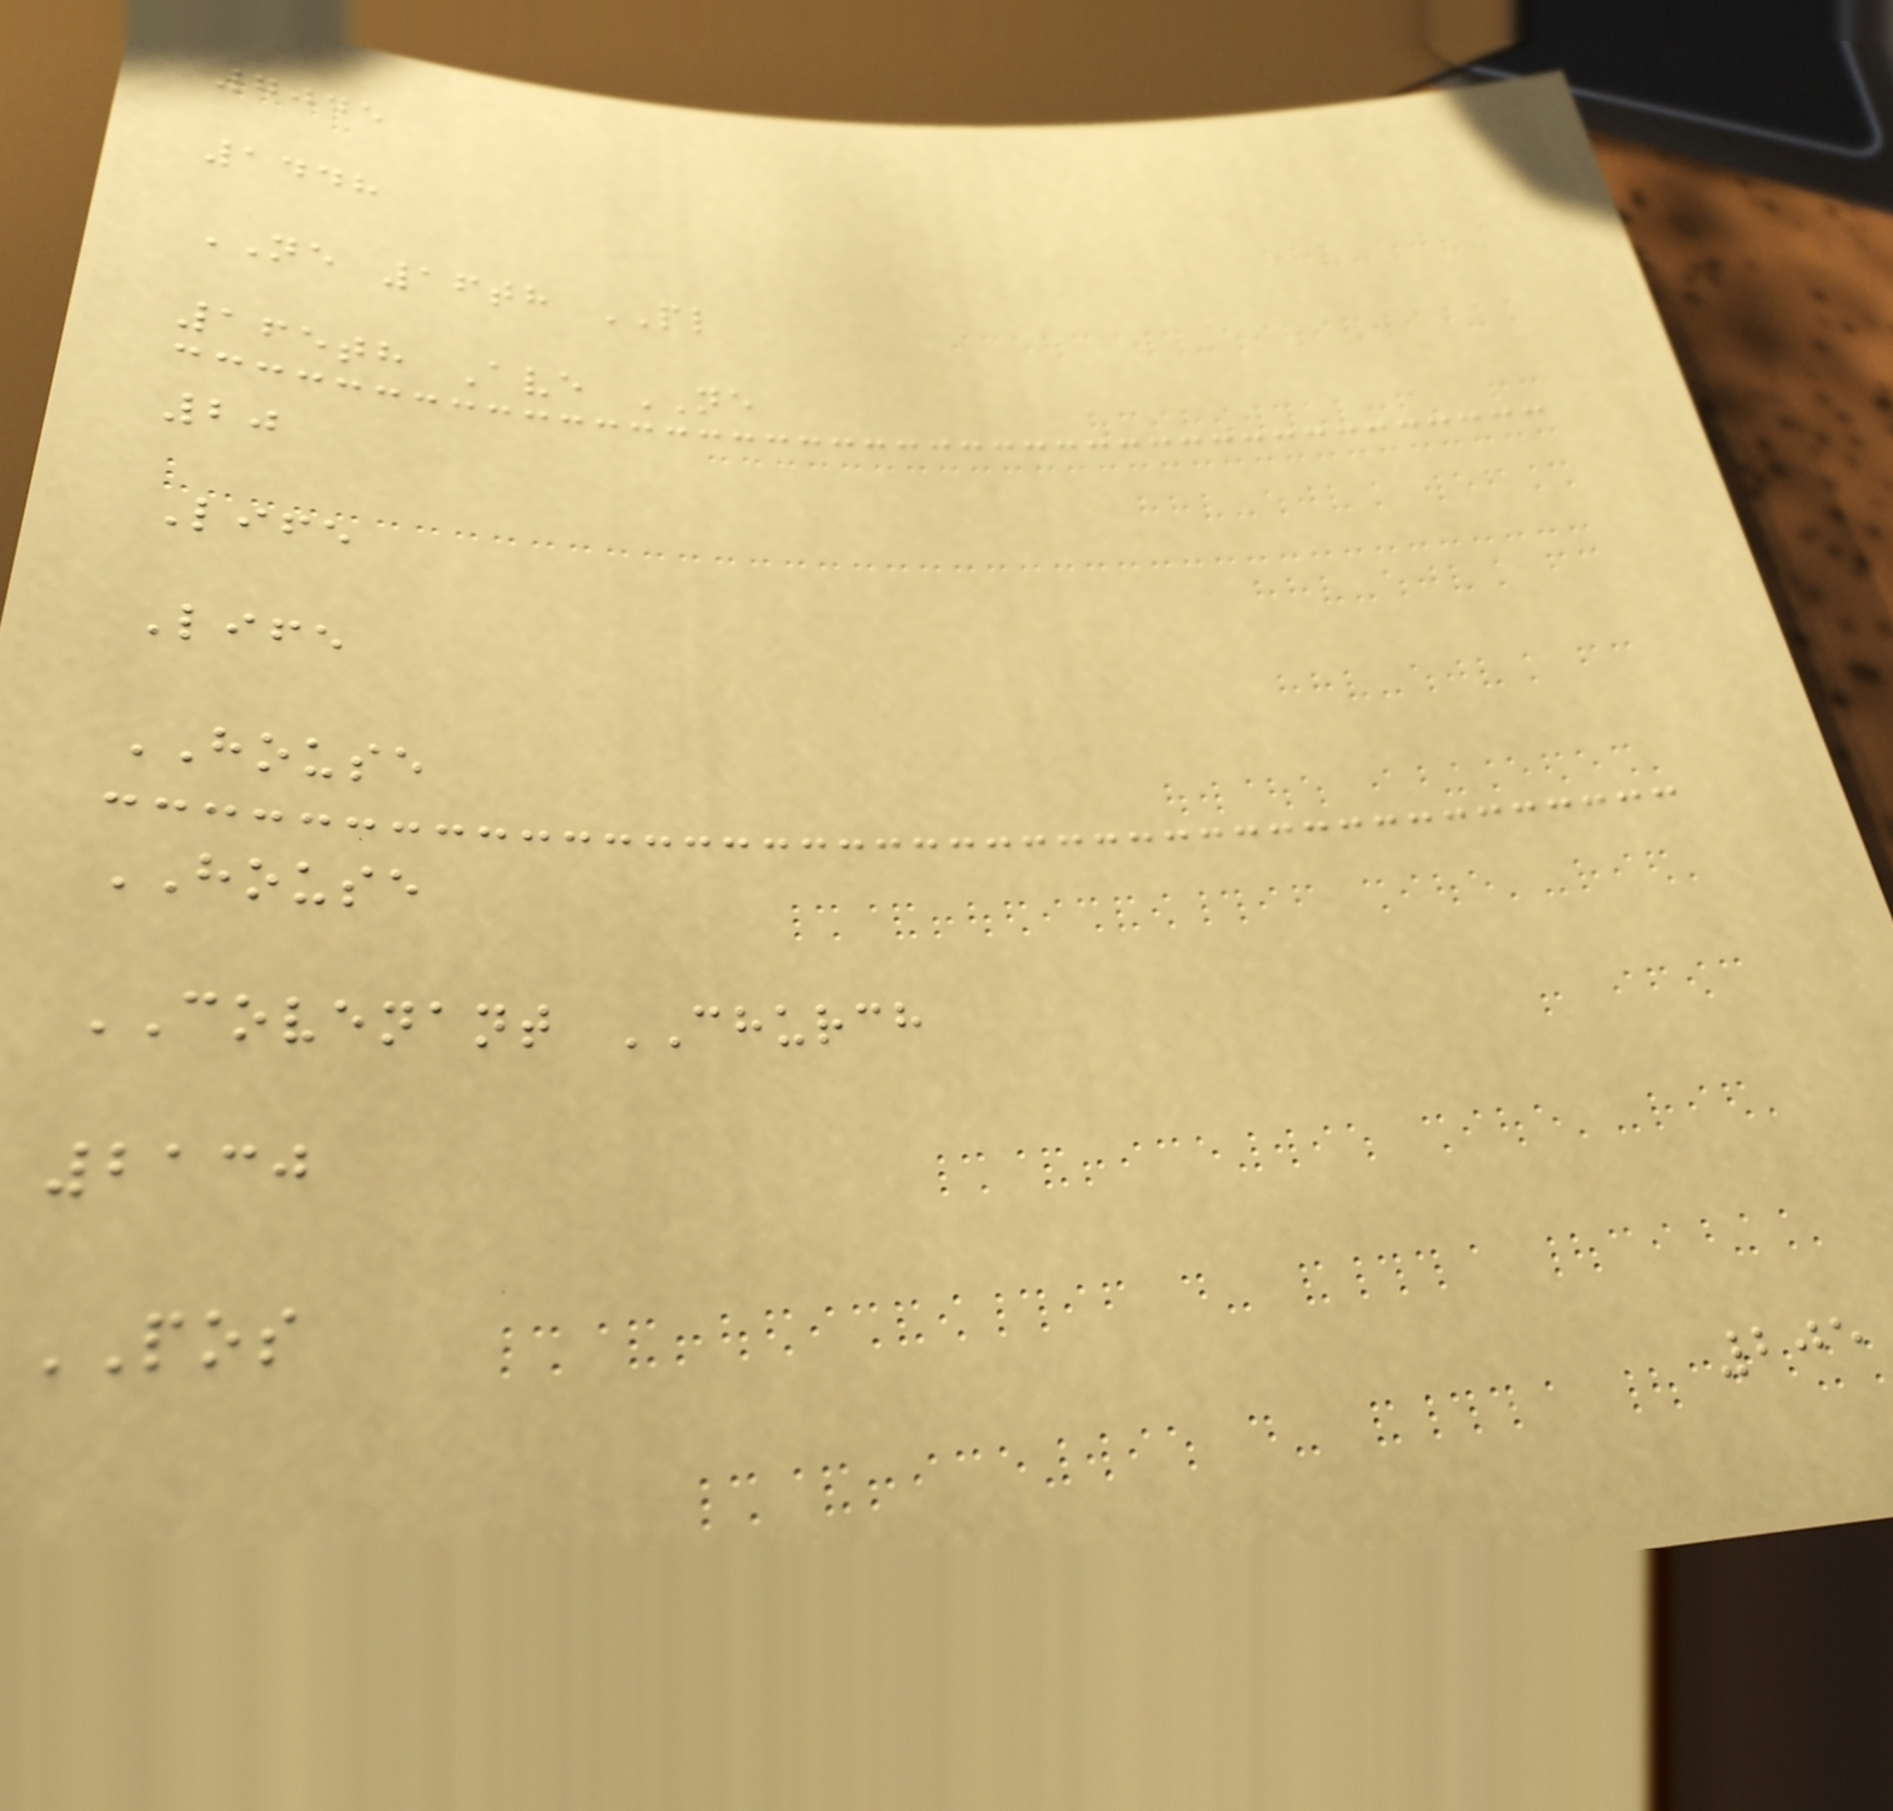7045
1448
NE 16th PL
165th Ave NE
20
Life
Life
HOUSE
HOUSE
COVENANT CHURCH
2130
POS
205
